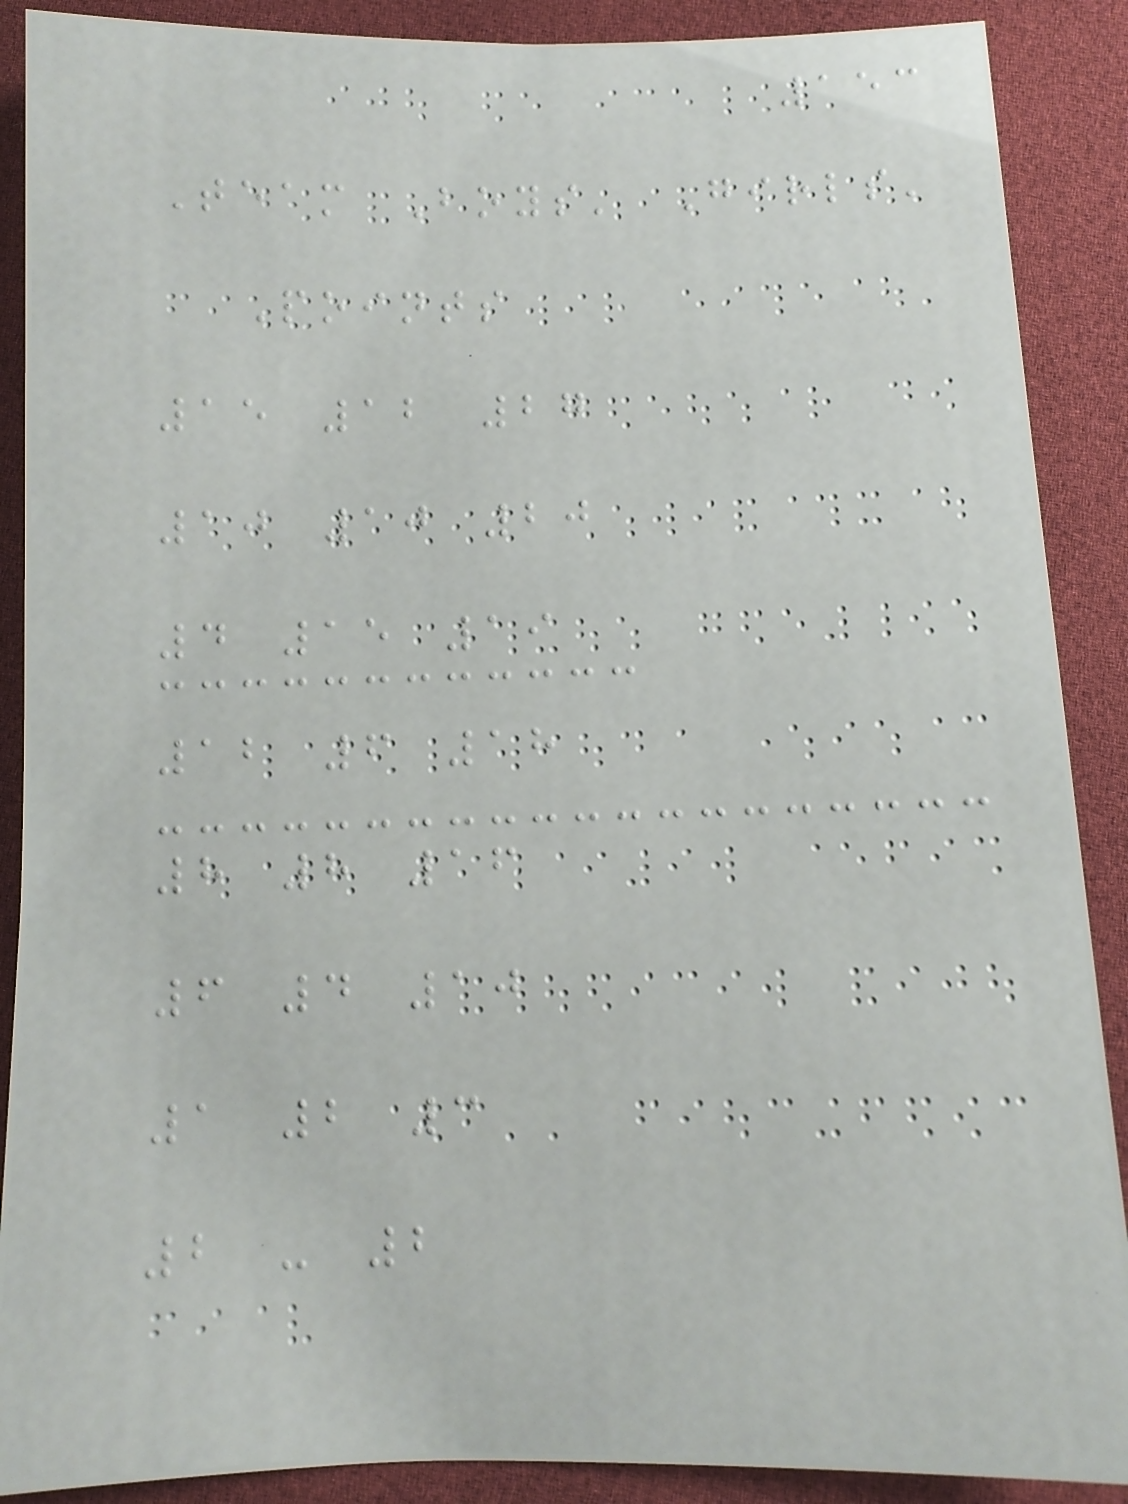153
Team Boys' Girls'
Points
15 12 27
10 10 20
4 15 19
12 6 18
8 8 16
6 4 10
1 2 3
2 - 2
